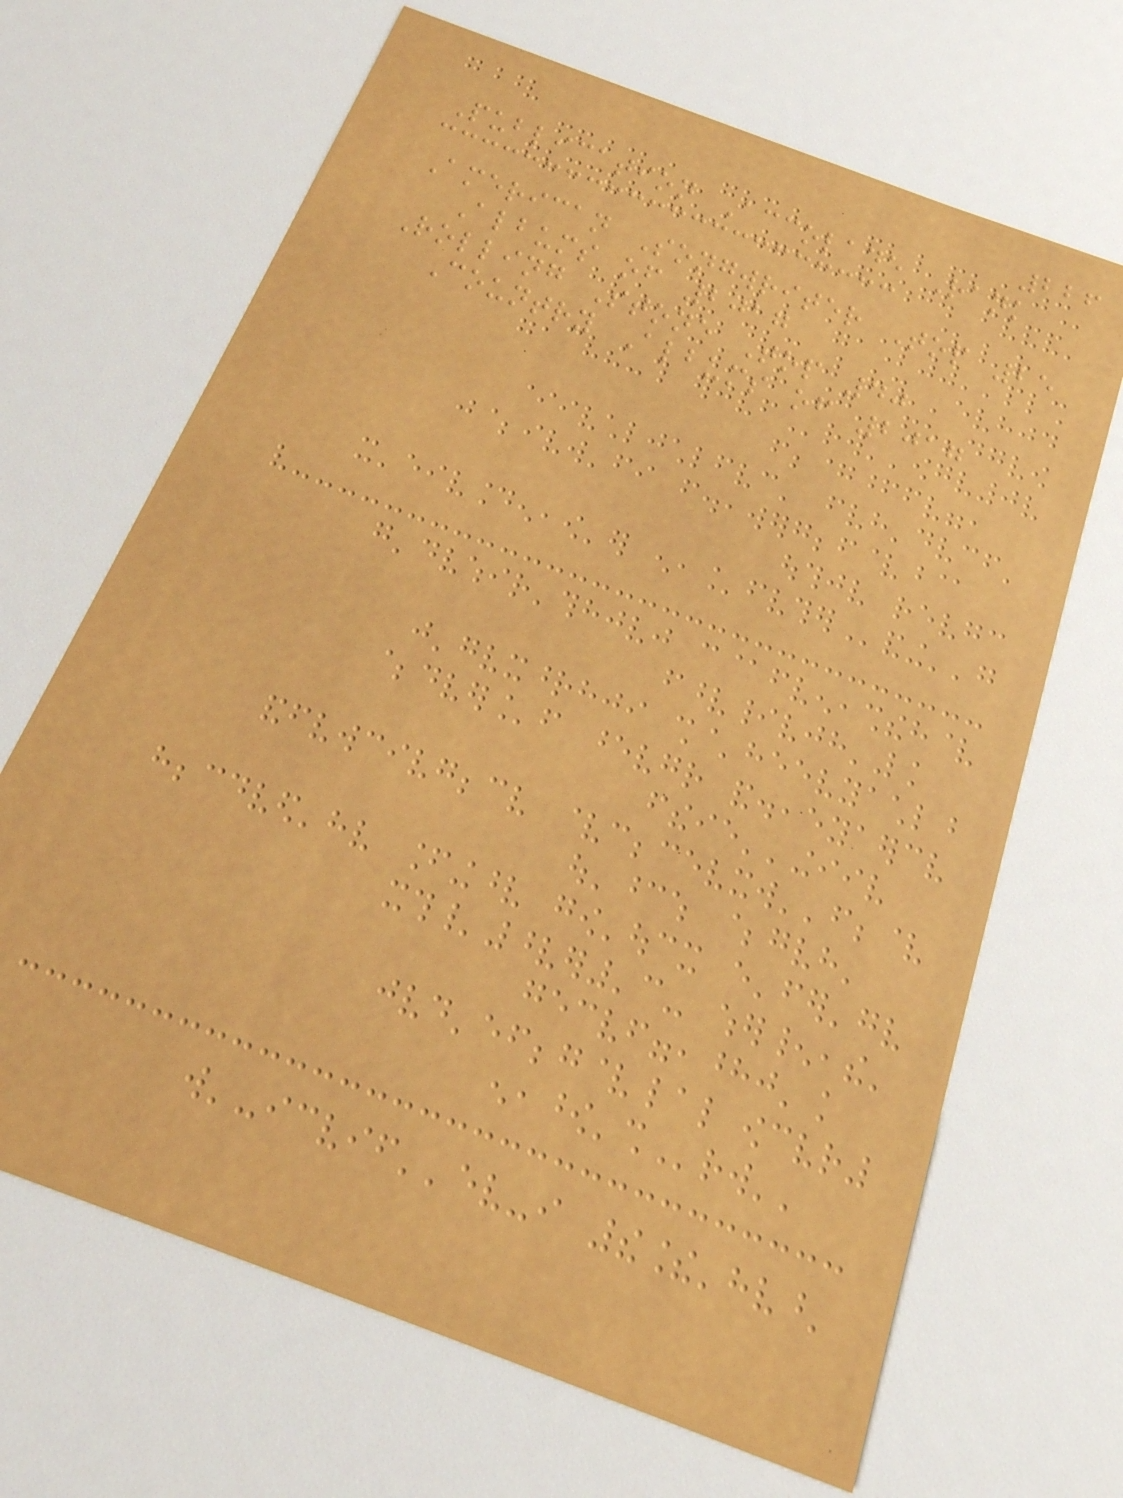226
Publication Accolade Rank
American Songwriter Top 25
Albums of 2017
Rolling Stone Top 40
Country Albums of 2017
